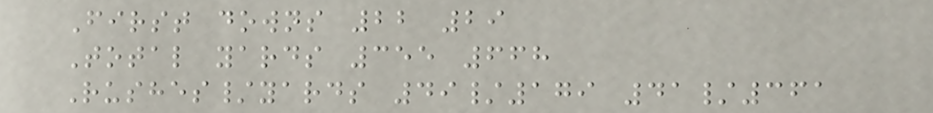First downs 22 29
Total yards 355 668
Rushes/yards 49/179 41/361
